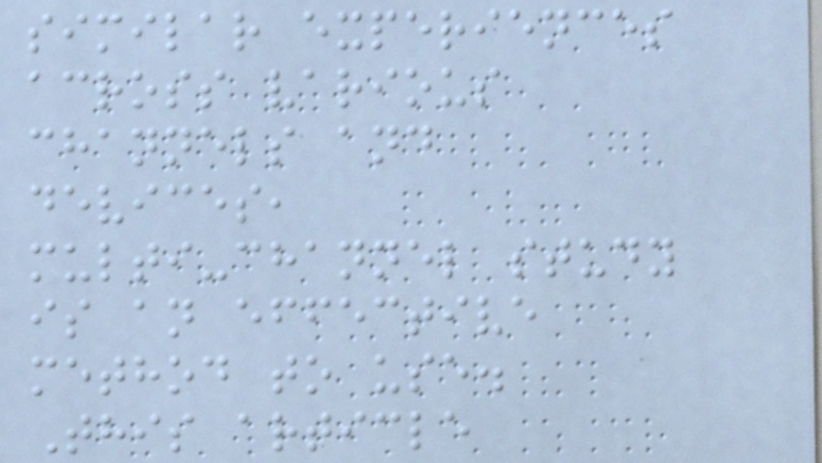similar experiences
across various
channels and
devices,
multi-channel study
is an effective
method to use.
This article
